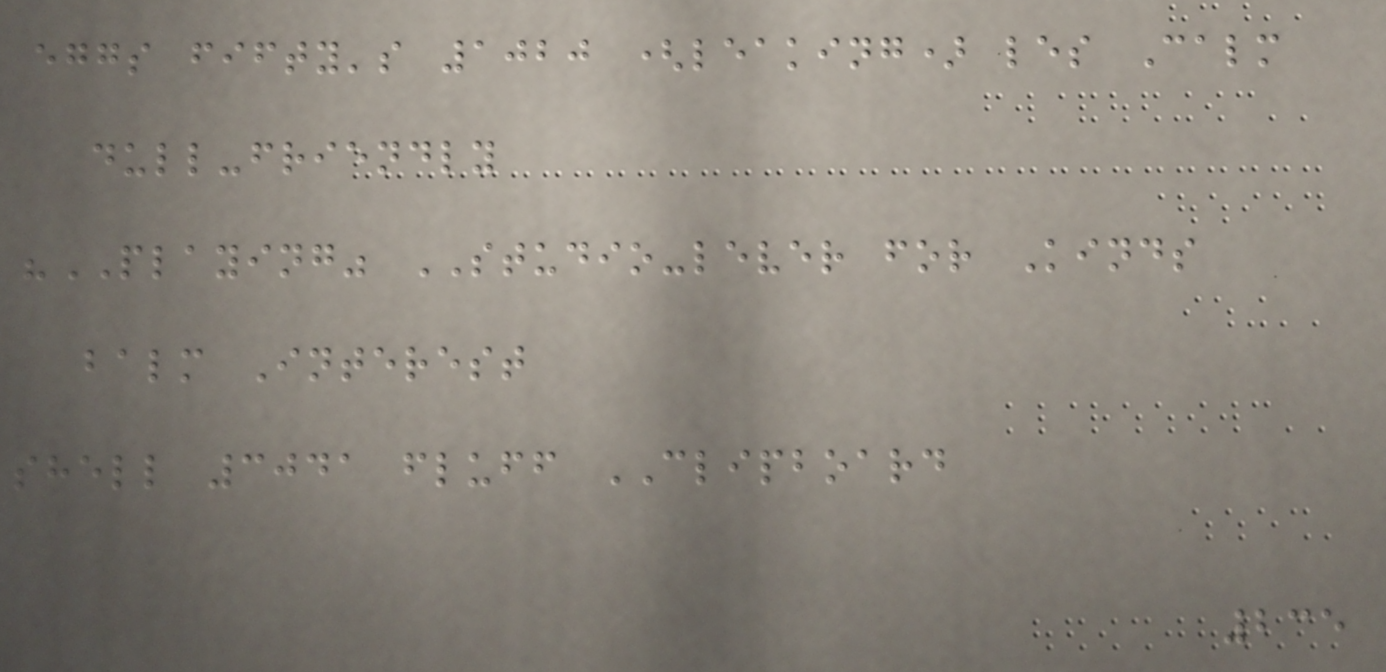eggs fifty's 1020 (leaking) les Calm
dull-friendly
"PLAYING" STUDIO-lever for Kinds
balm Interest
shell 3041 fluff CLIPBOARD
235
